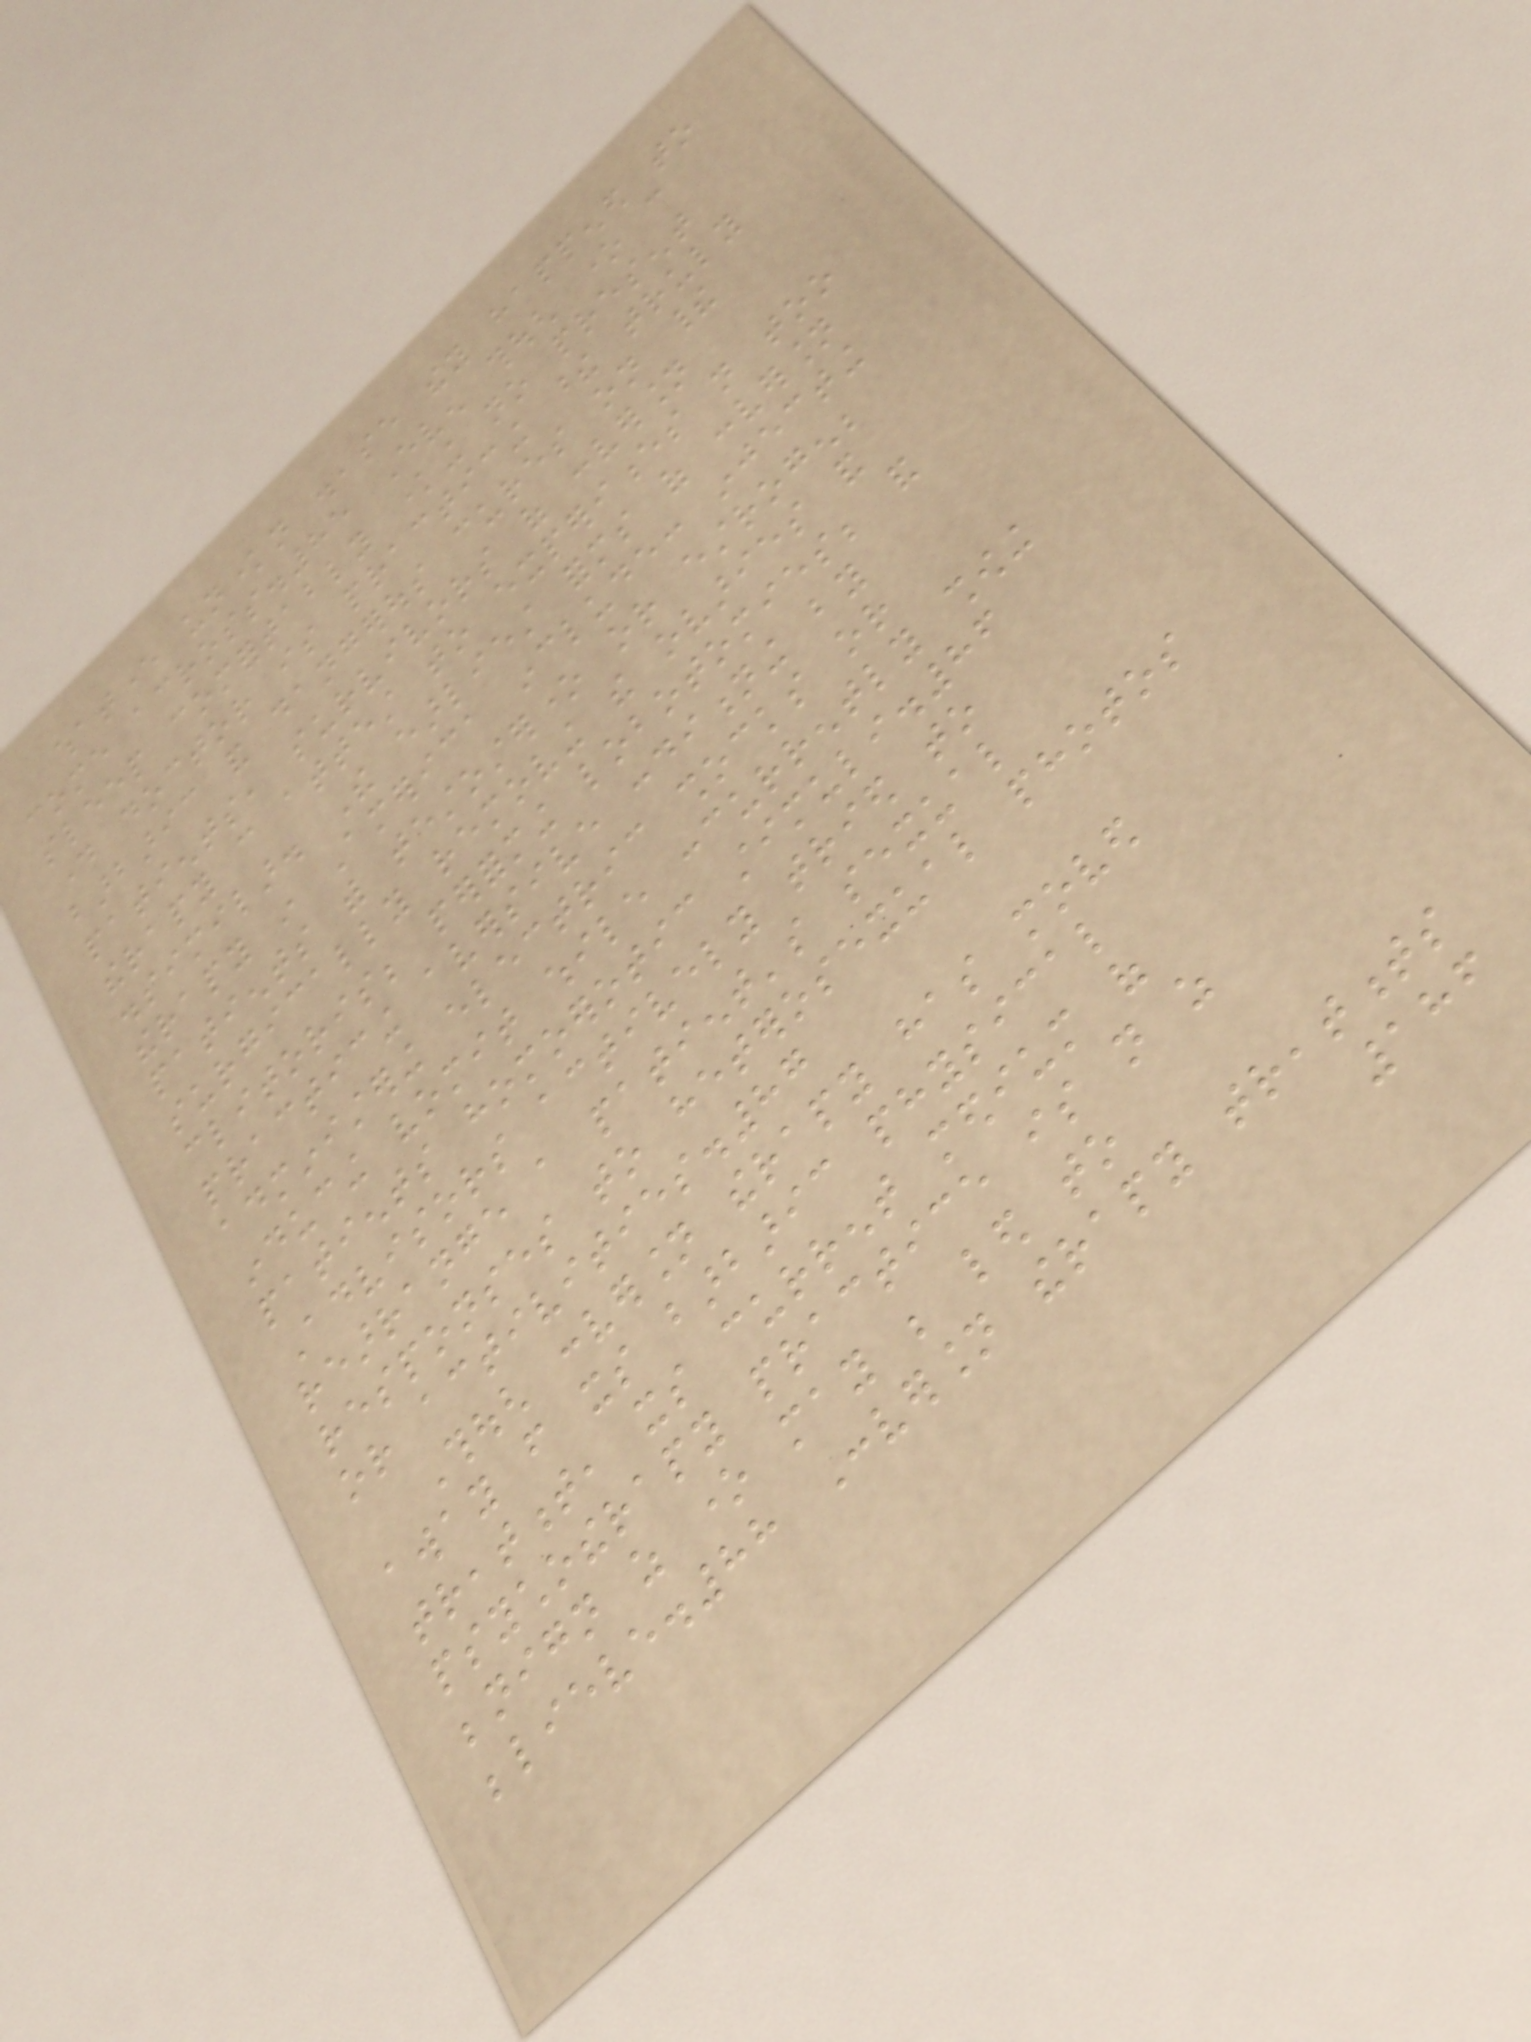whatever unknown disease they happened to
come across.85 Even though one can
sleep comfortably knowing no present
day doctor is practicing these truly
barbaric and dangerous cures on their
patients, survivors of conversion
therapy can attest to experiences not too
dissimilar. The earliest forms of conversion
therapy in America include: injecting
patients with testosterone or estrogen;
surgically removing the ovaries and
clitoris; performing lobotomies; and
practicing aversive conditioning by
administering electric shocks or
inducing vomit while concurrently showing
patients homoerotic stimuli.86
Advisors actively tried to
rearrange a patient's sexual
responses to heterosexual photos
or activities.87
Though conversion therapy has moved
away from its barbaric physical
treatment, its current medium of
psychotherapy practice is not as
benign as one may be led to
believe.88 Conversion therapy treatments
186
